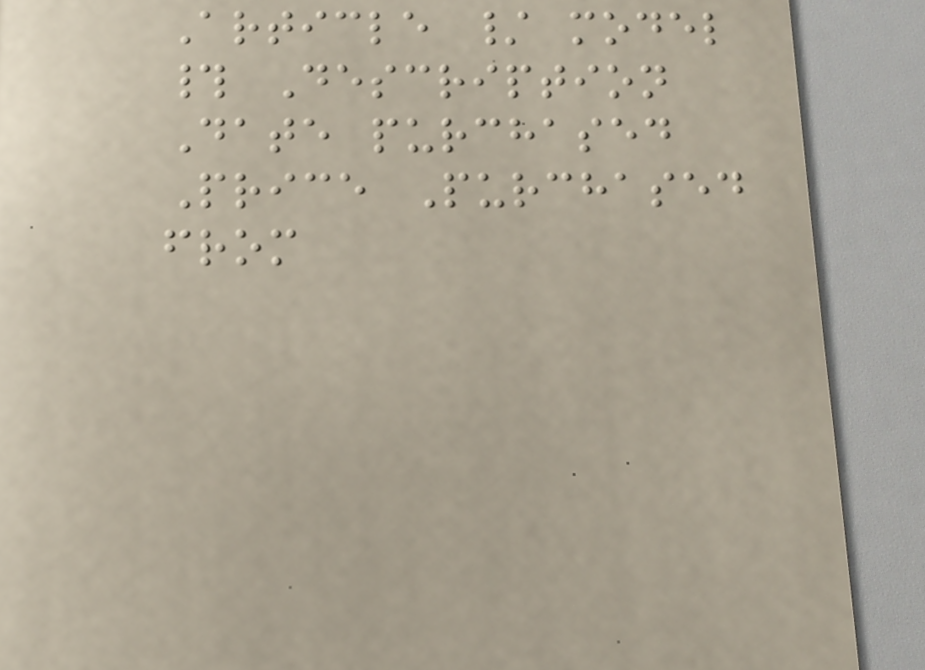Article / model
# Description
Date purchased
Price Purchased
from
